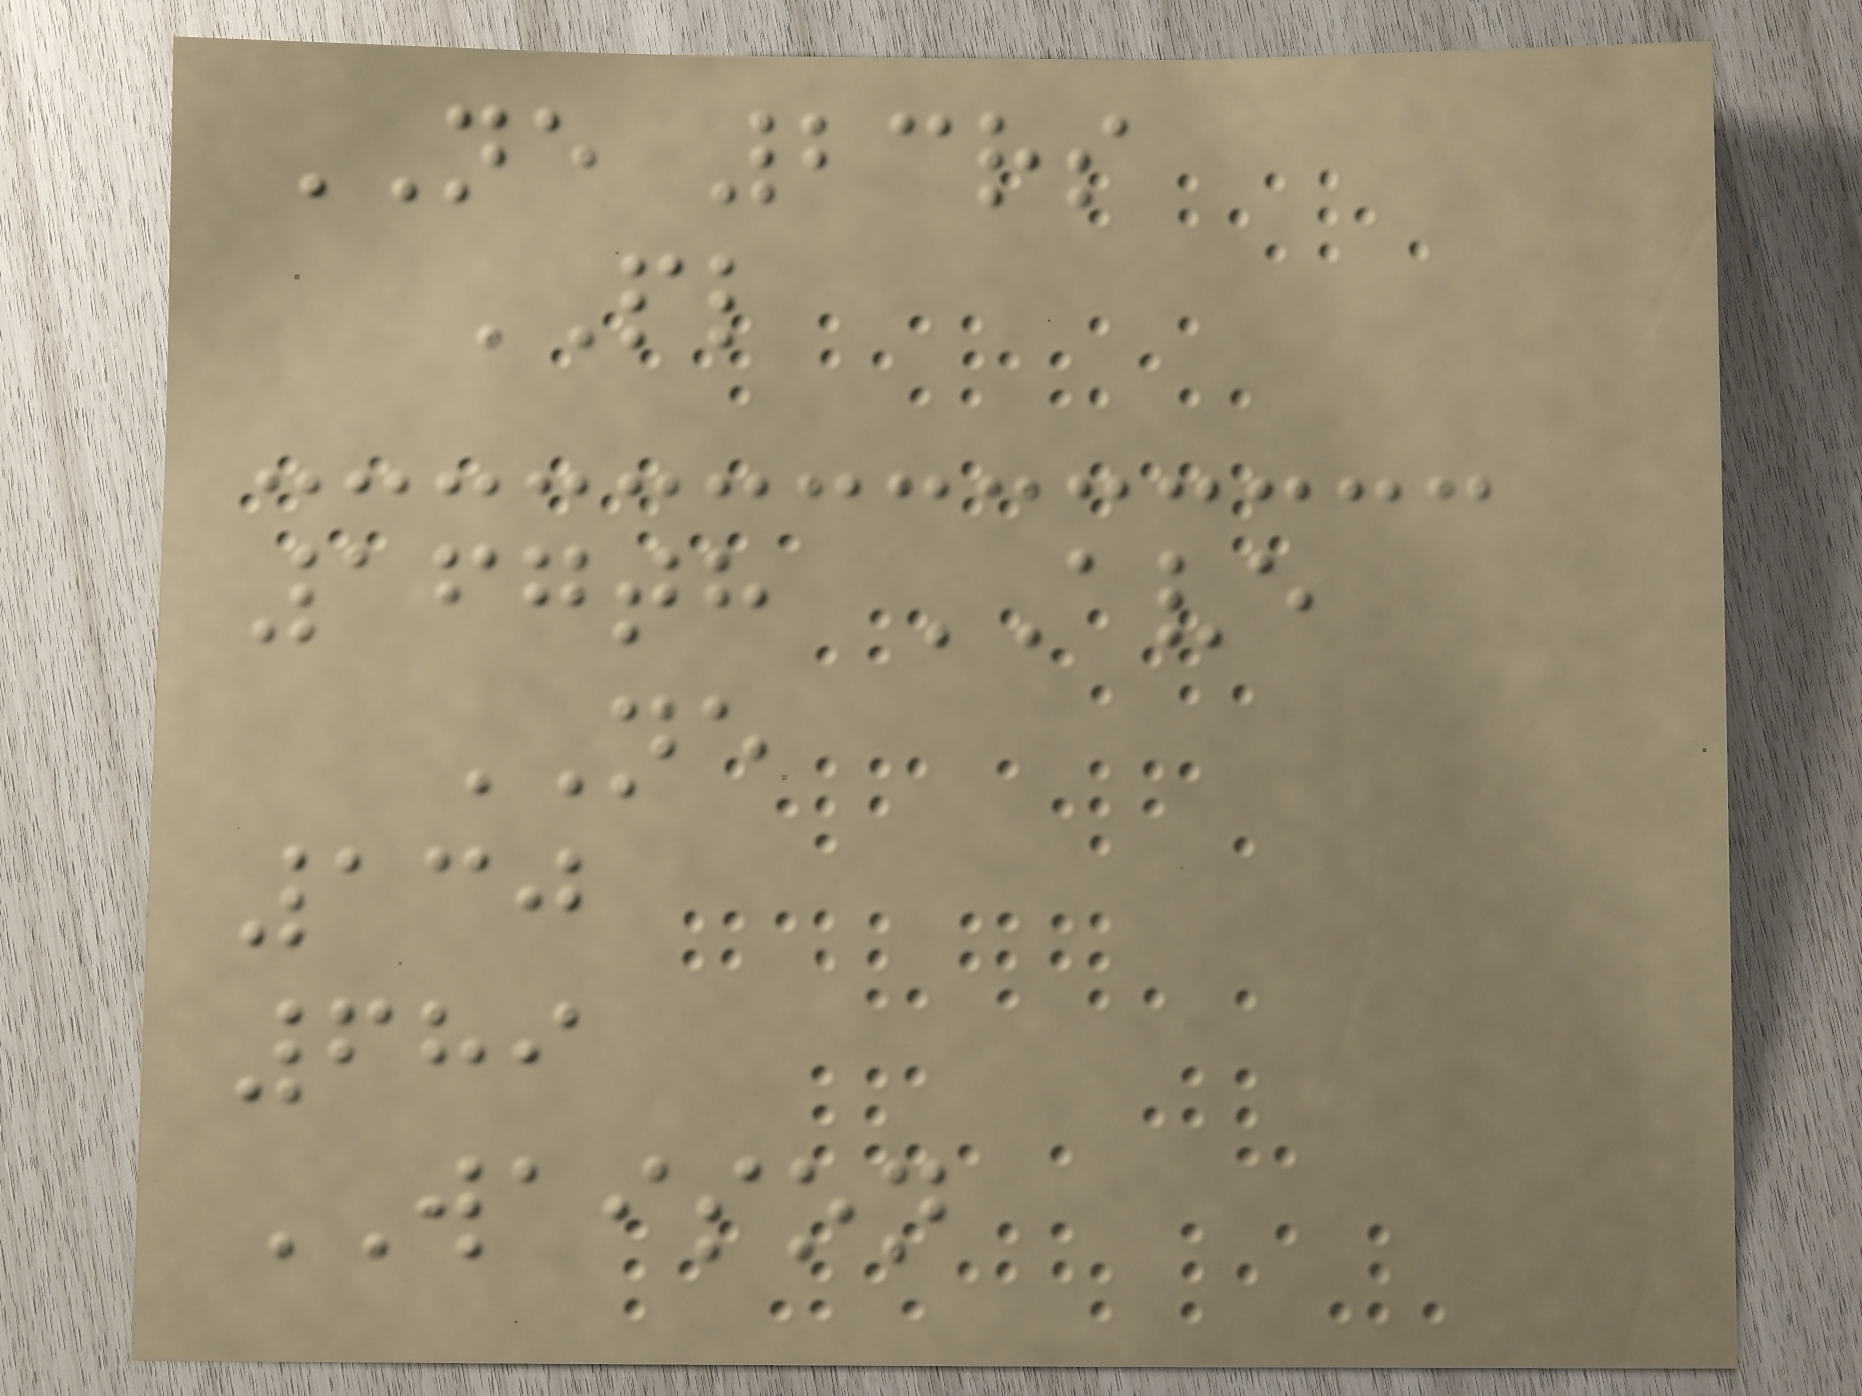NE 23rs
PL
167th AVE
NE
130
689
WAISON
